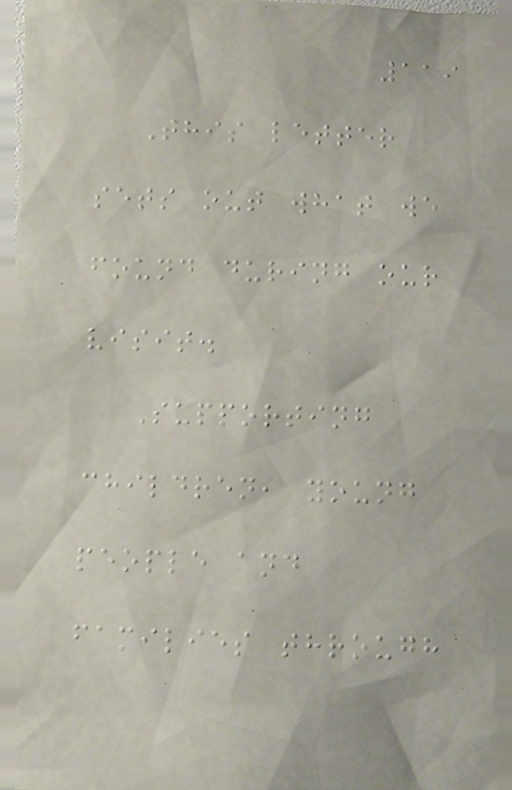119
This letter
sets out what we
found during our
visit.
Supporting
children, young
people and
families through
